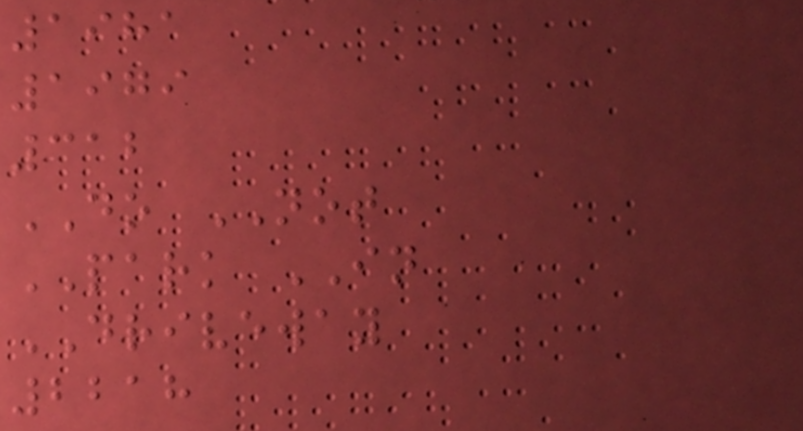1981
1979
312
DO NOT
PARK IN
DRIVEWAY
2218
